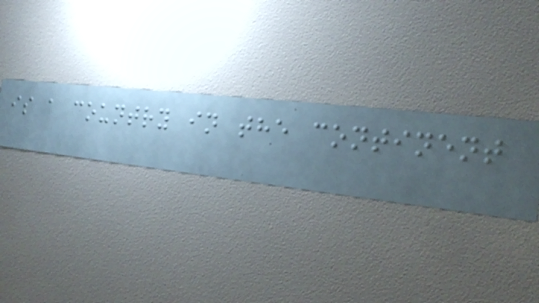is a country in the continent
